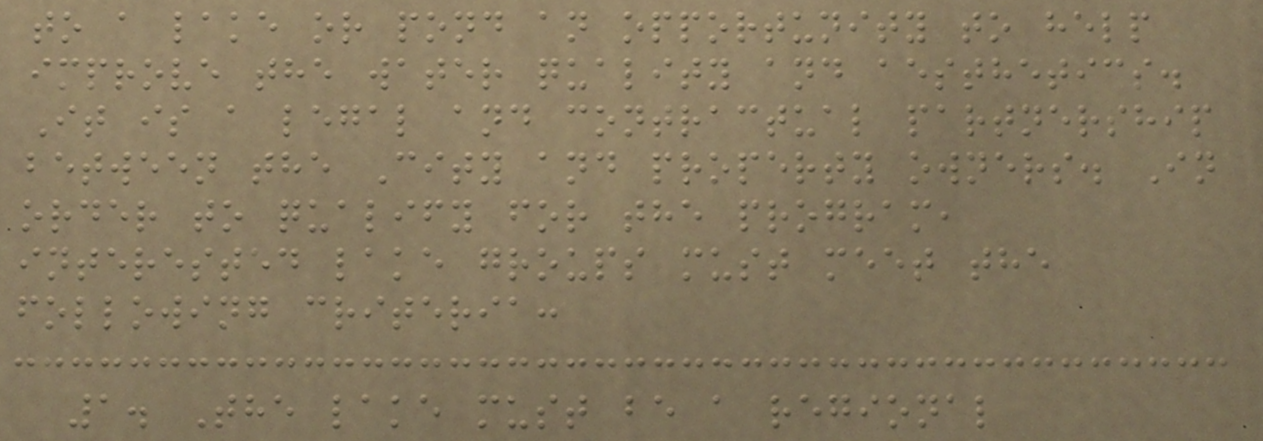to a lake or pond an opportunity to help
improve the water quality and aesthetics.
It is a legal and contractual partnership
between the City and property owners. In
order to qualify for the program,
interested lake groups must meet the
following criteria:
1. The lake must be a regional
